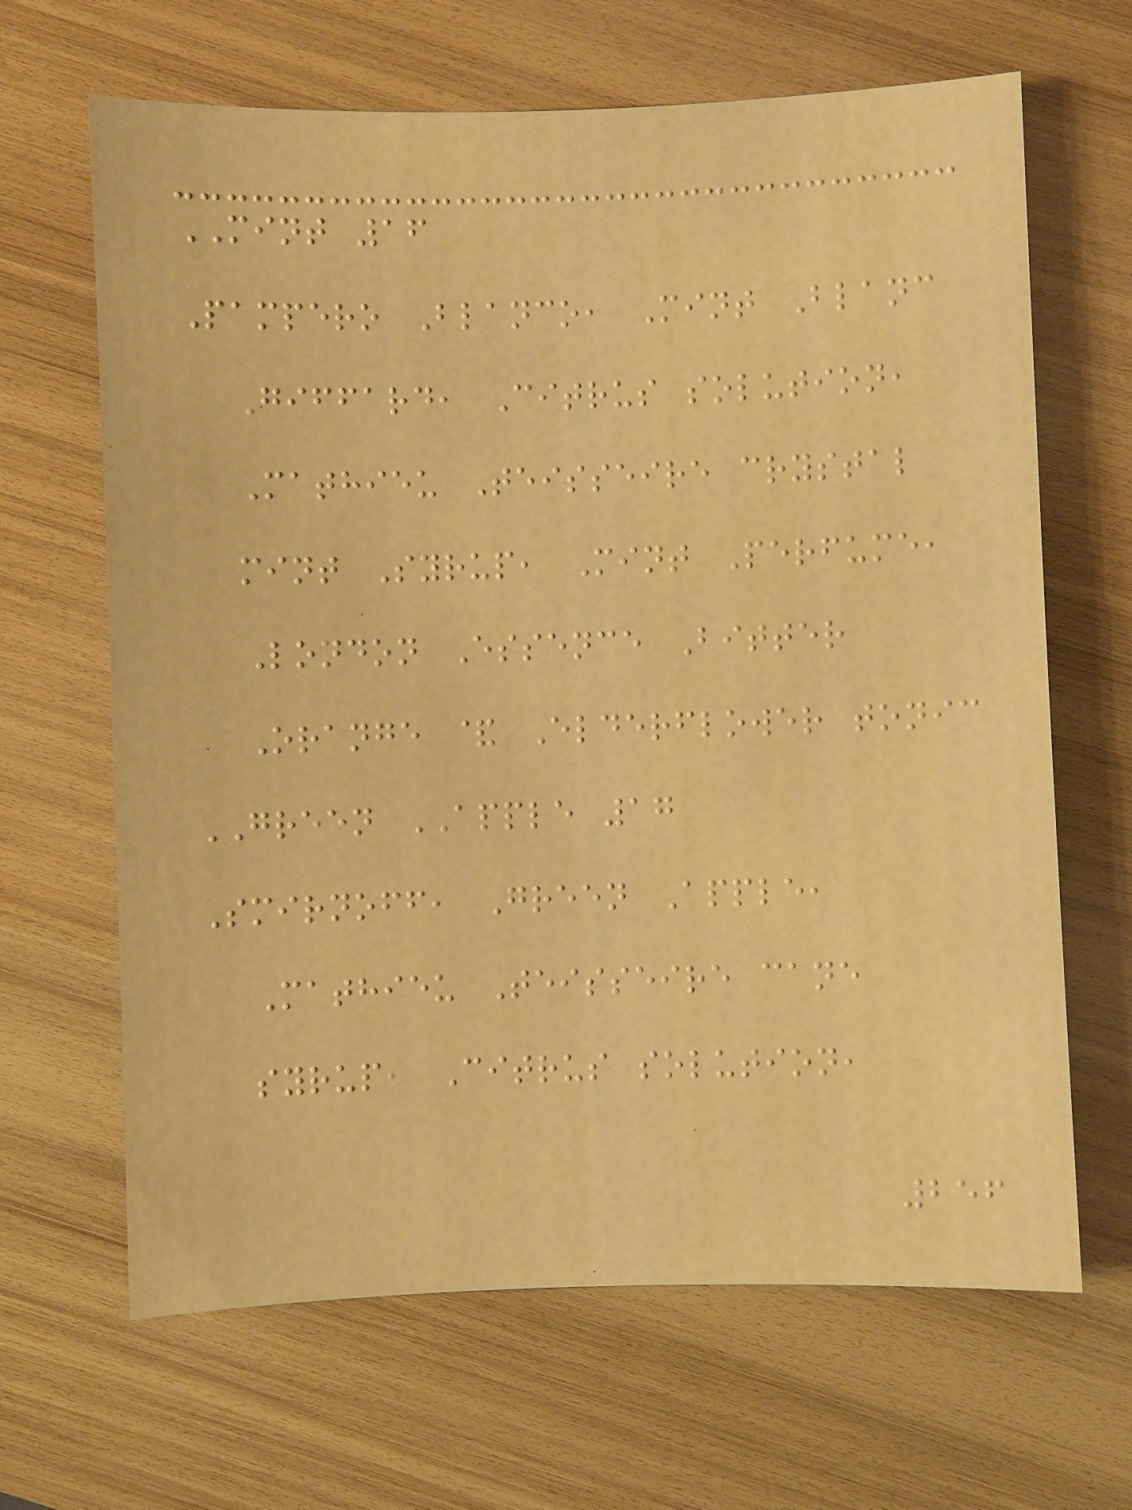MINT 16
Pampero Blanco, Mint Blanc
Giffard, Citrus solution,
Mathieu Teisseire crystal
mint Syrup, Mint Perfume,
London Essence Bitter
Orange & Elderflower tonic
GREEN APPLE 17
Smirnoff, Green Apple,
Mathieu Teisseire cane
syrup, Citrus solution,
256
